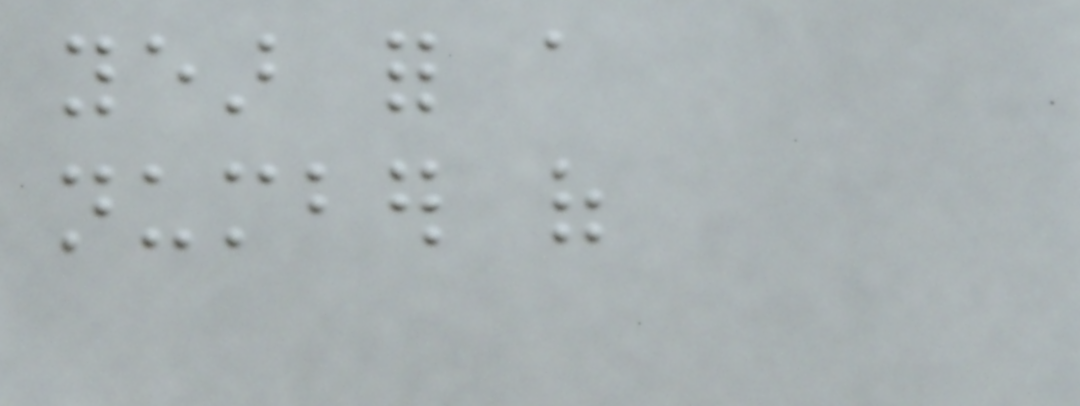year for a
number of
